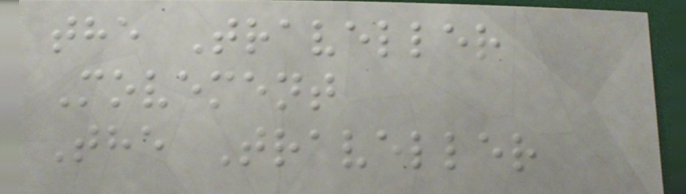the Traveller
Movement
The Traveller
